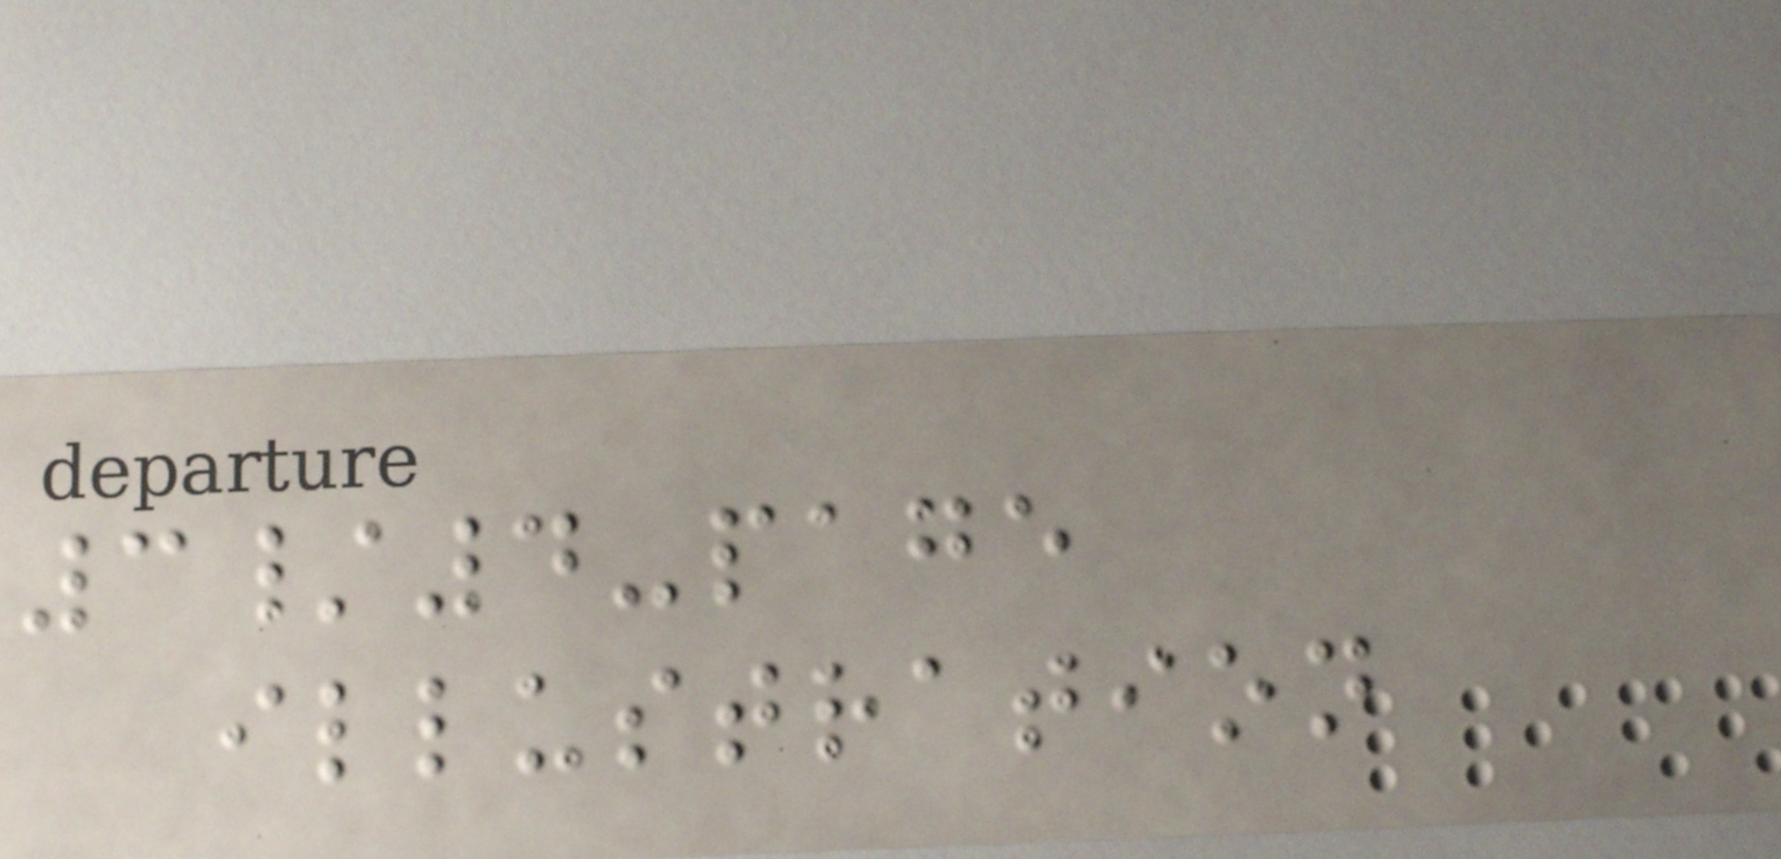3/4-page
illustration
